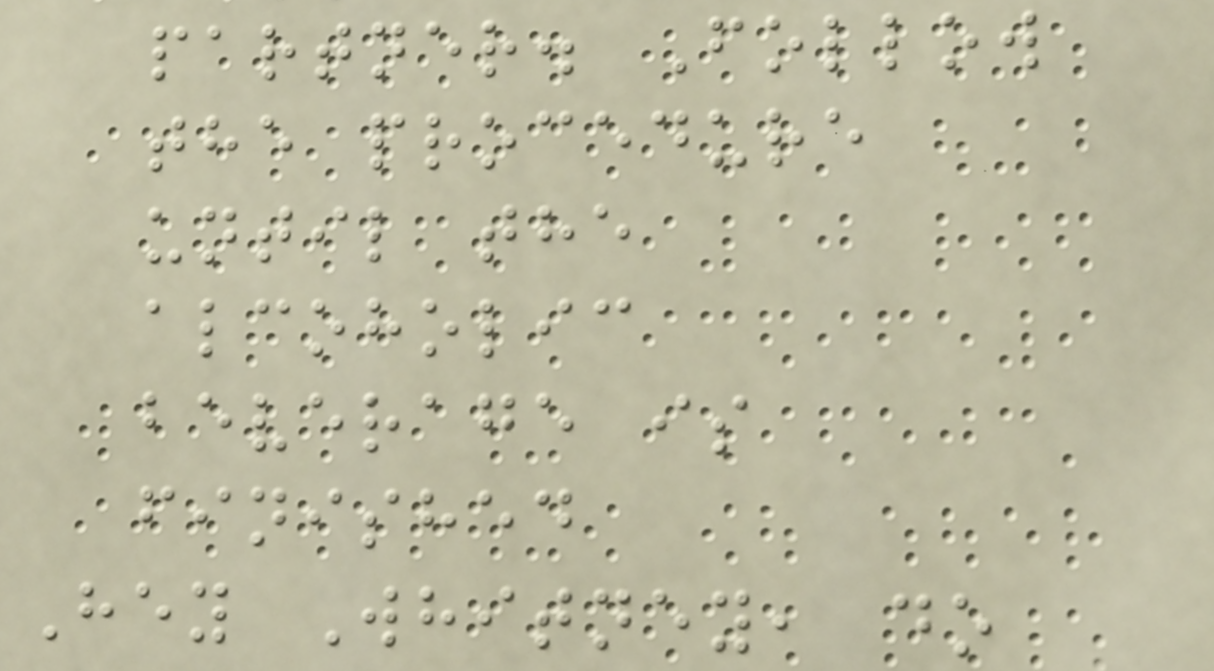partner. Follow
the procedure
until the
alcoholic
beverage is
finished
Hey Whitney, do
